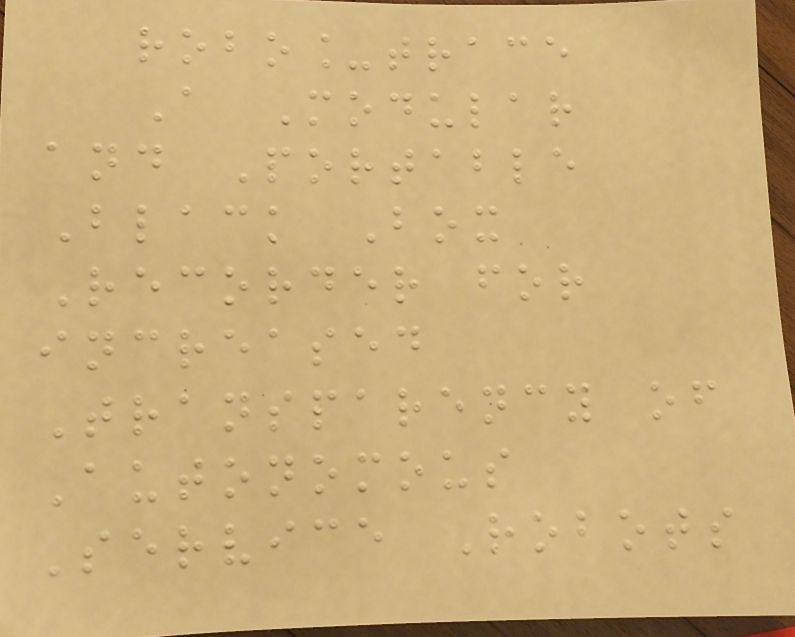robo_trace
A Modular
and Portable
Black Box
Recorder for
increased
Transparency of
Autonomous
Service Robots
